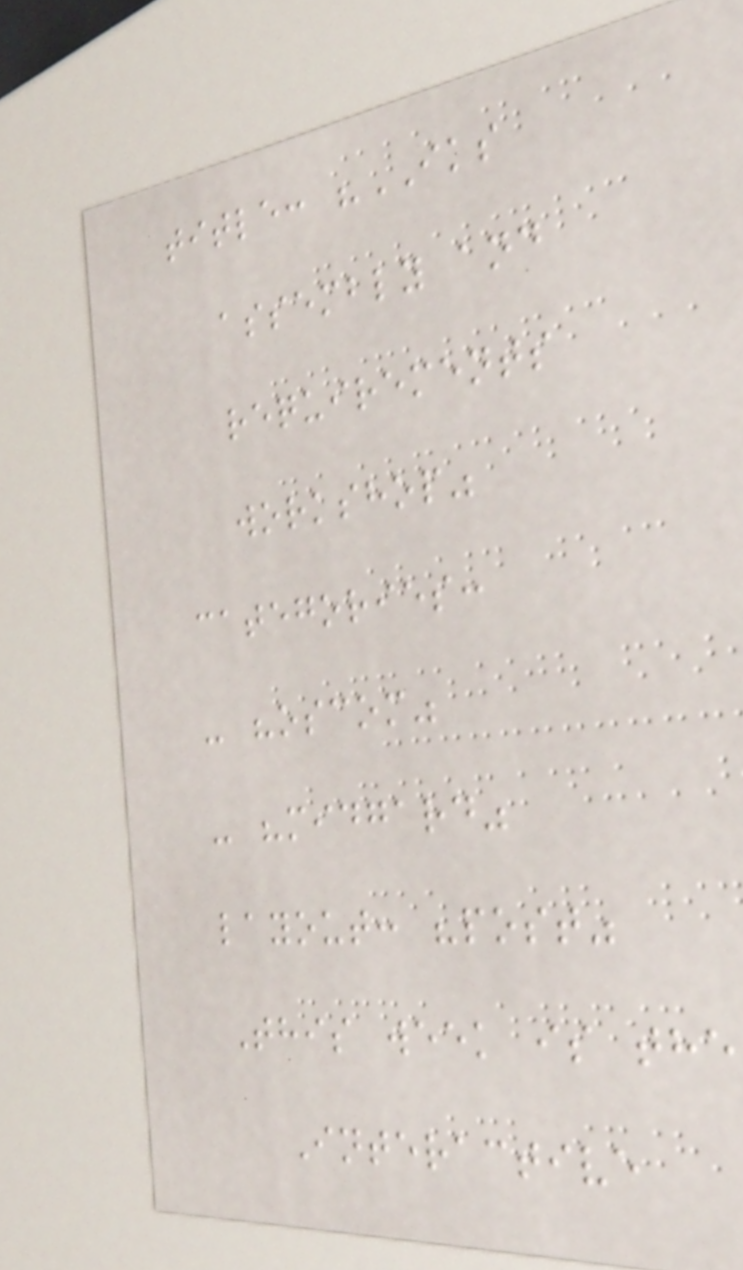title: "IKS
assembly and
requirements
workshop"
categories:
- "oscom"
- "midgard"
layout: "post"
This week is the
Interactive
